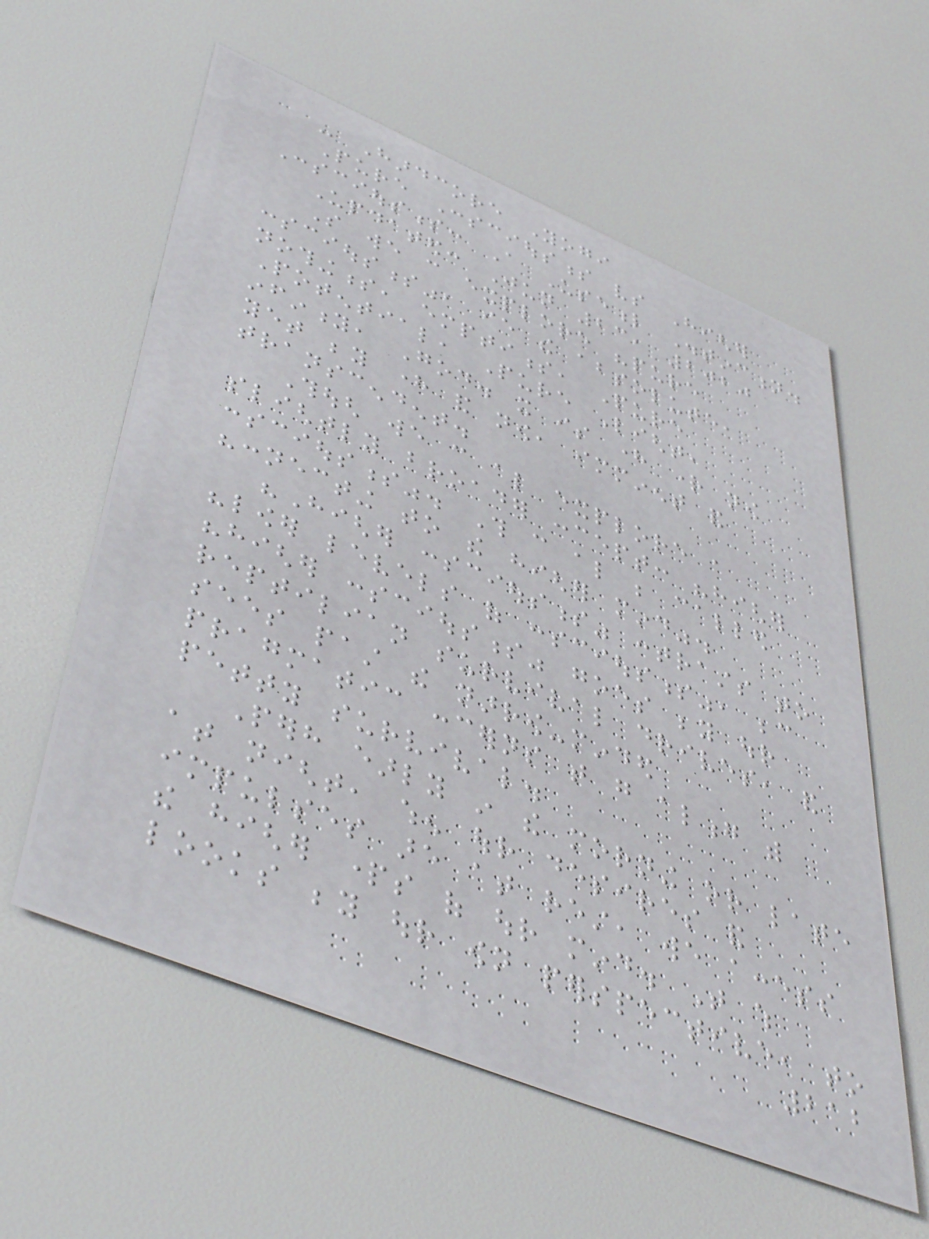- Hardcore Yogi
Pure Consciousness vs Higher
Consciousness: A Useful Distinction.
Updated: Jun 23, 2020
So we can explore "pure
consciousness", ie the absolute,
nothingness, emptiness, Pure
Potential, Pure Light,
infinity, God. it is here right now
yet beyond here and now, imminent and
transcendent.
Though we can also explore a
slightly broader concept: "higher
consciousness". This can also be called
"connecting to the higher mind".
"Higher consciousness" contrasts to
"lower levels of consciousness", because
"higher consciousness" goes beyond our
reptilian survival drives, and
sees past the narrow-minded
pragmatic concerns that go along with
petty survival.
Perhaps early in the morning or late
at night, when our desires and
impulses are at rest, we access
the higher parts of our mind. That which
looks beyond our own perspective, to
212
